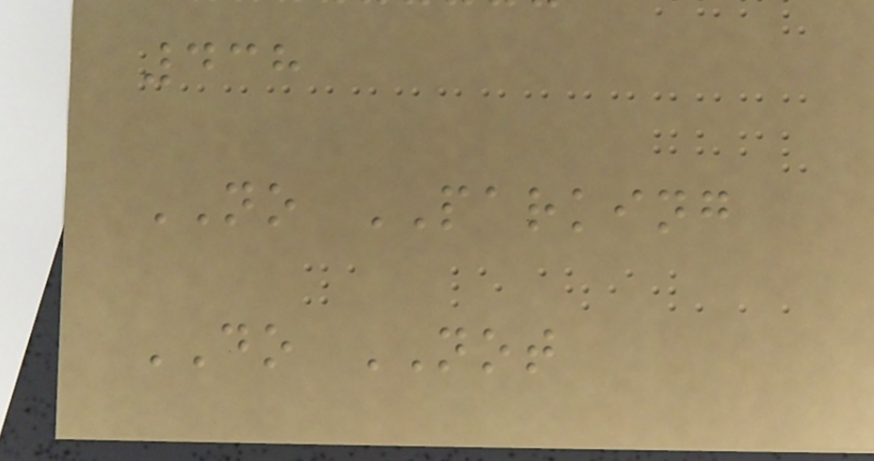438
NO PARKING
DO NOT
